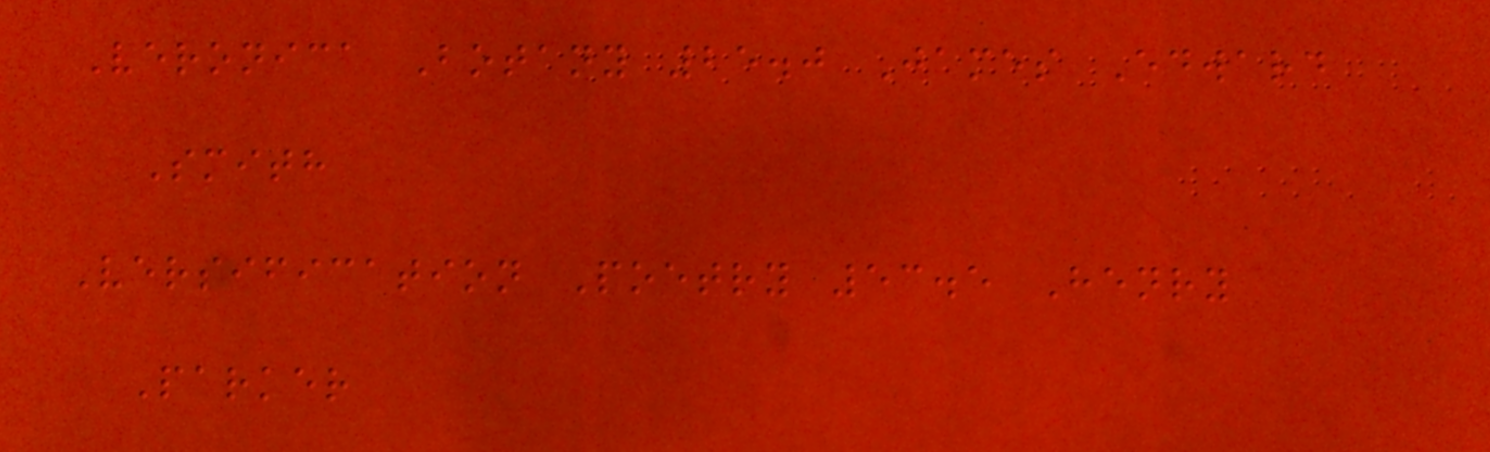Veronica Botany 25.0 James Edward
Smith
Versification Poetry 53.5 Henry
Parker
